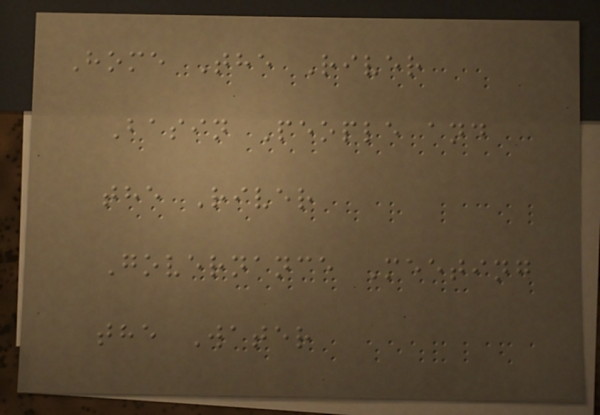Home The River
Basin People and
the River
Governance Meeting
the Water
